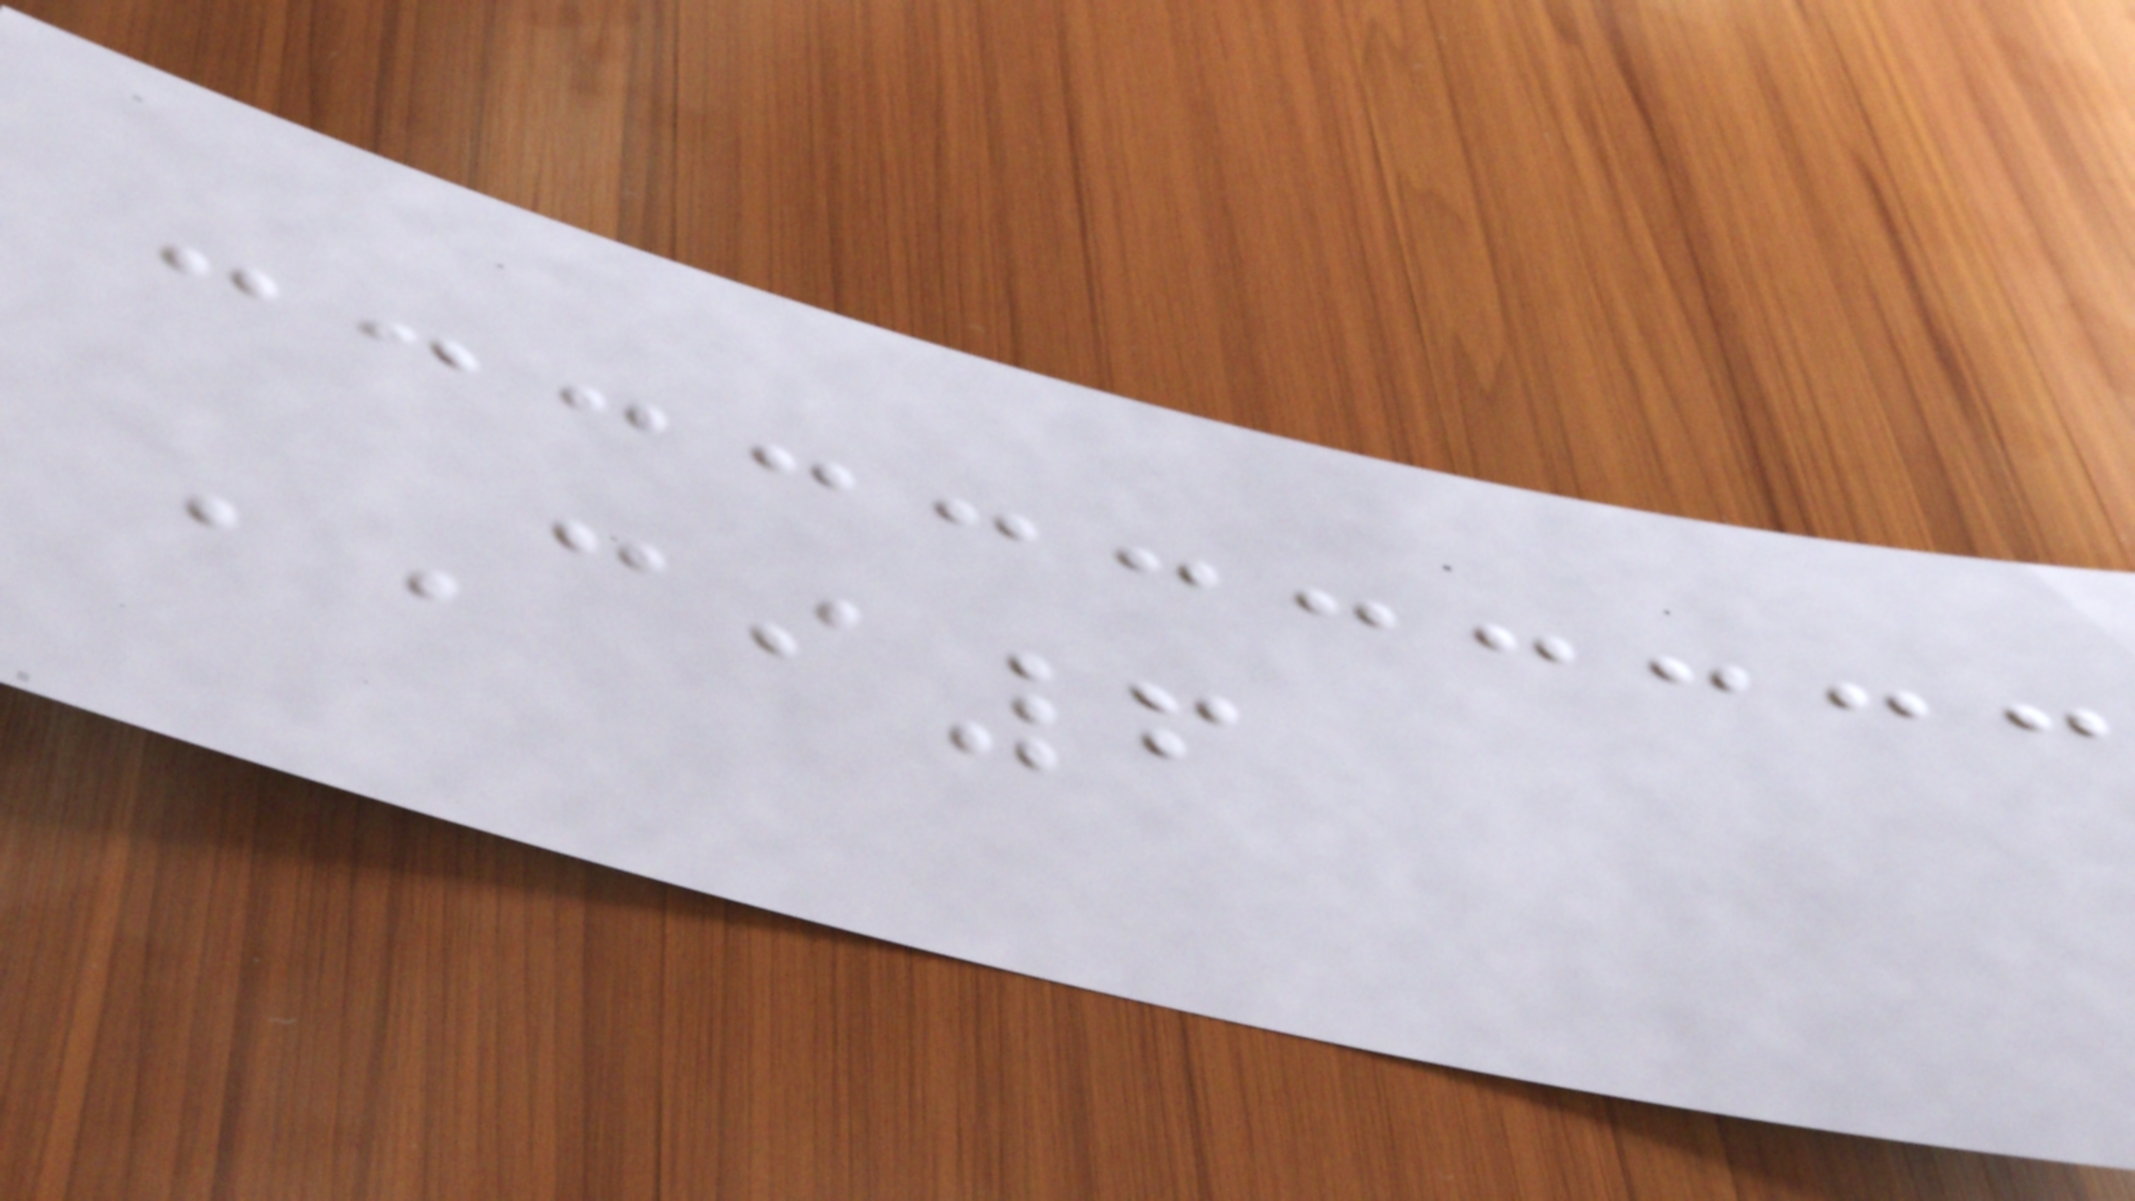CI6
